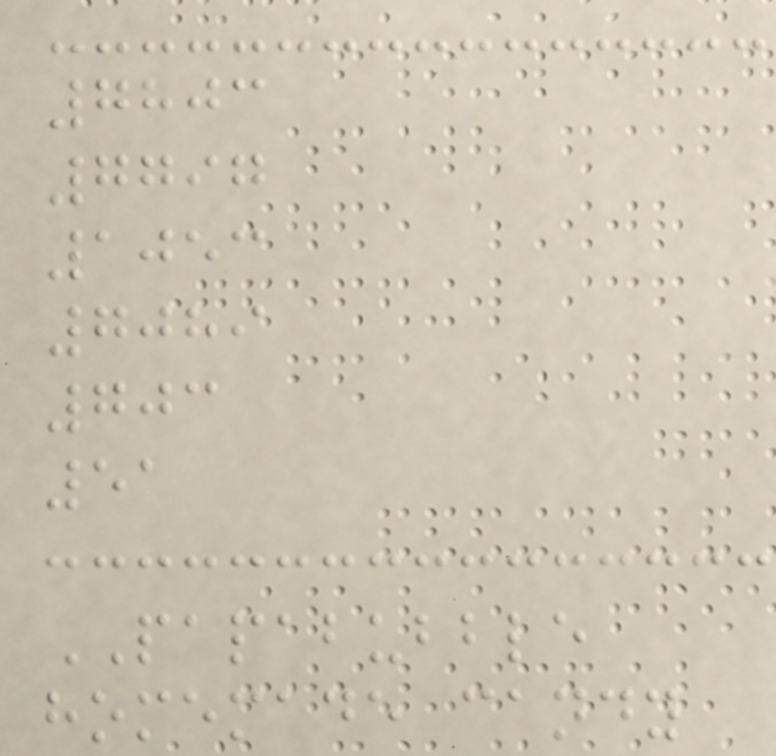7803
7797
1053
7089
703
51
PAPABUBBLE
homemade candy
